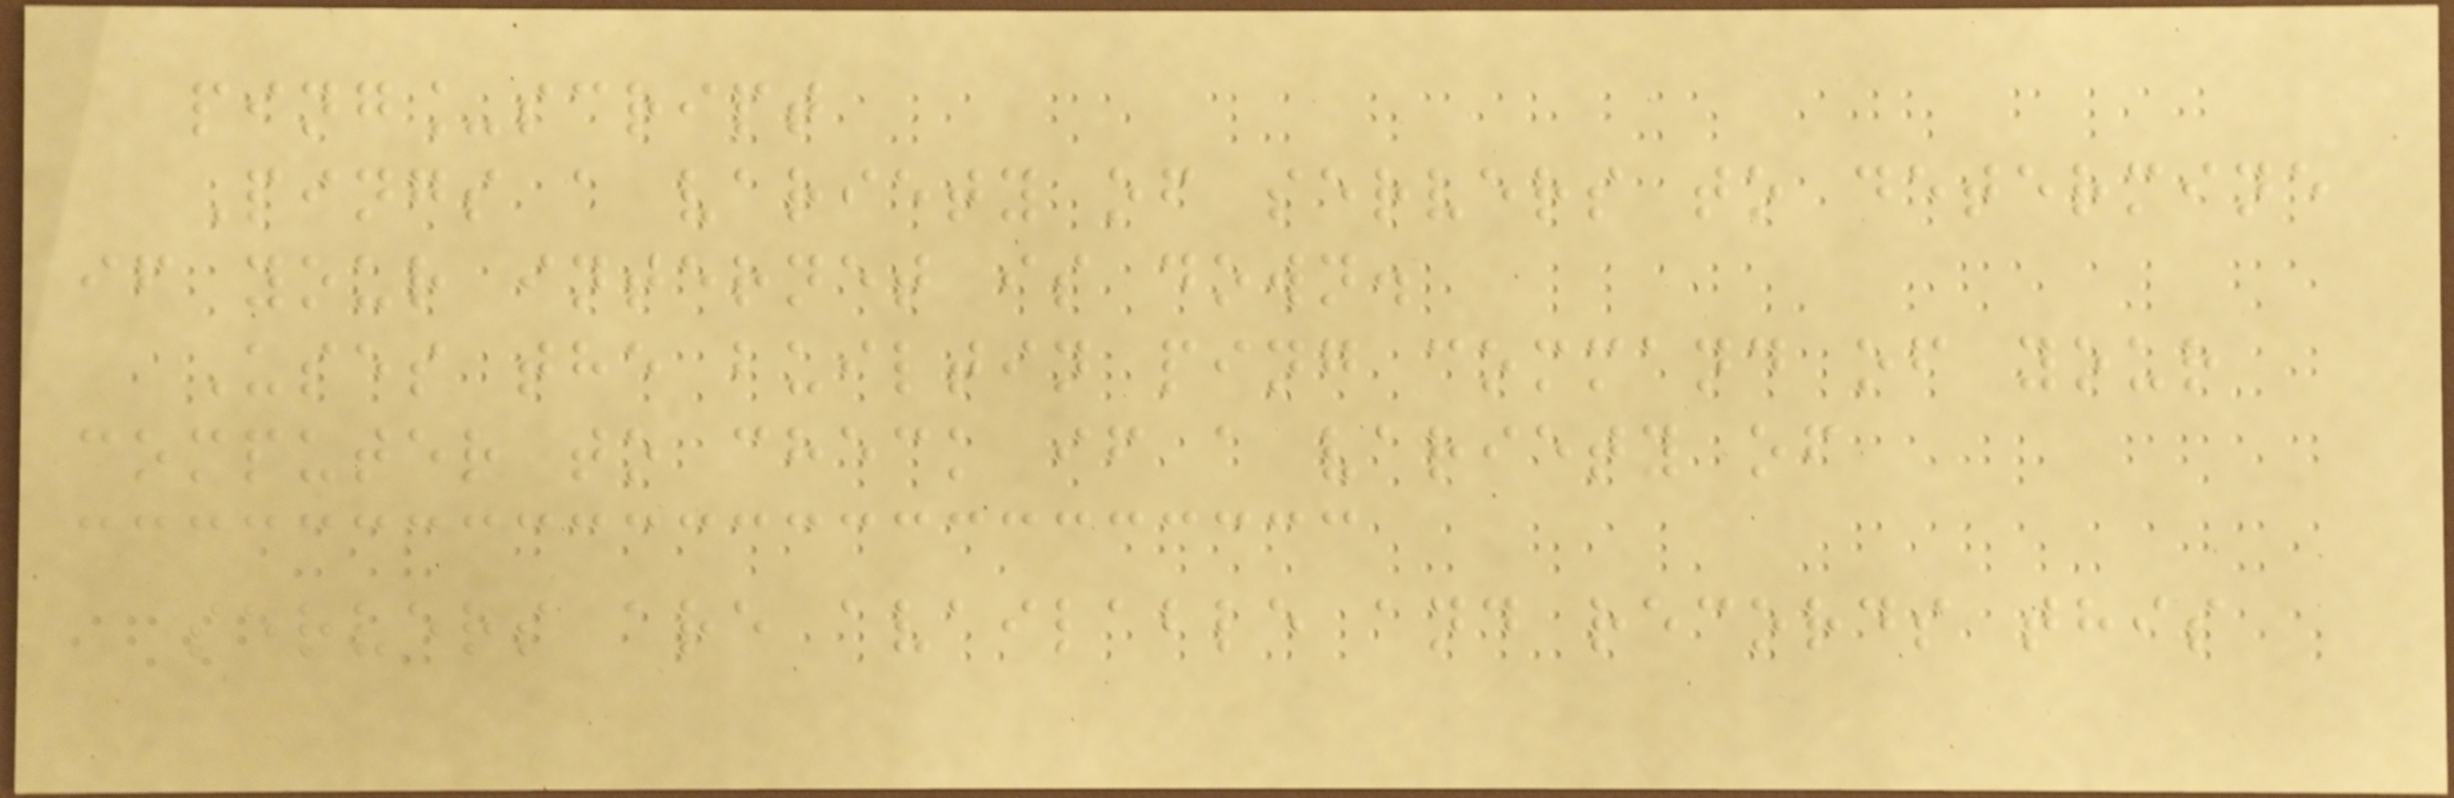ping_script
Pings a variety of servers to determine
if your internet is down.
Uses the builtin ping command of your
computer to check if a variety of
servers are available and records this
